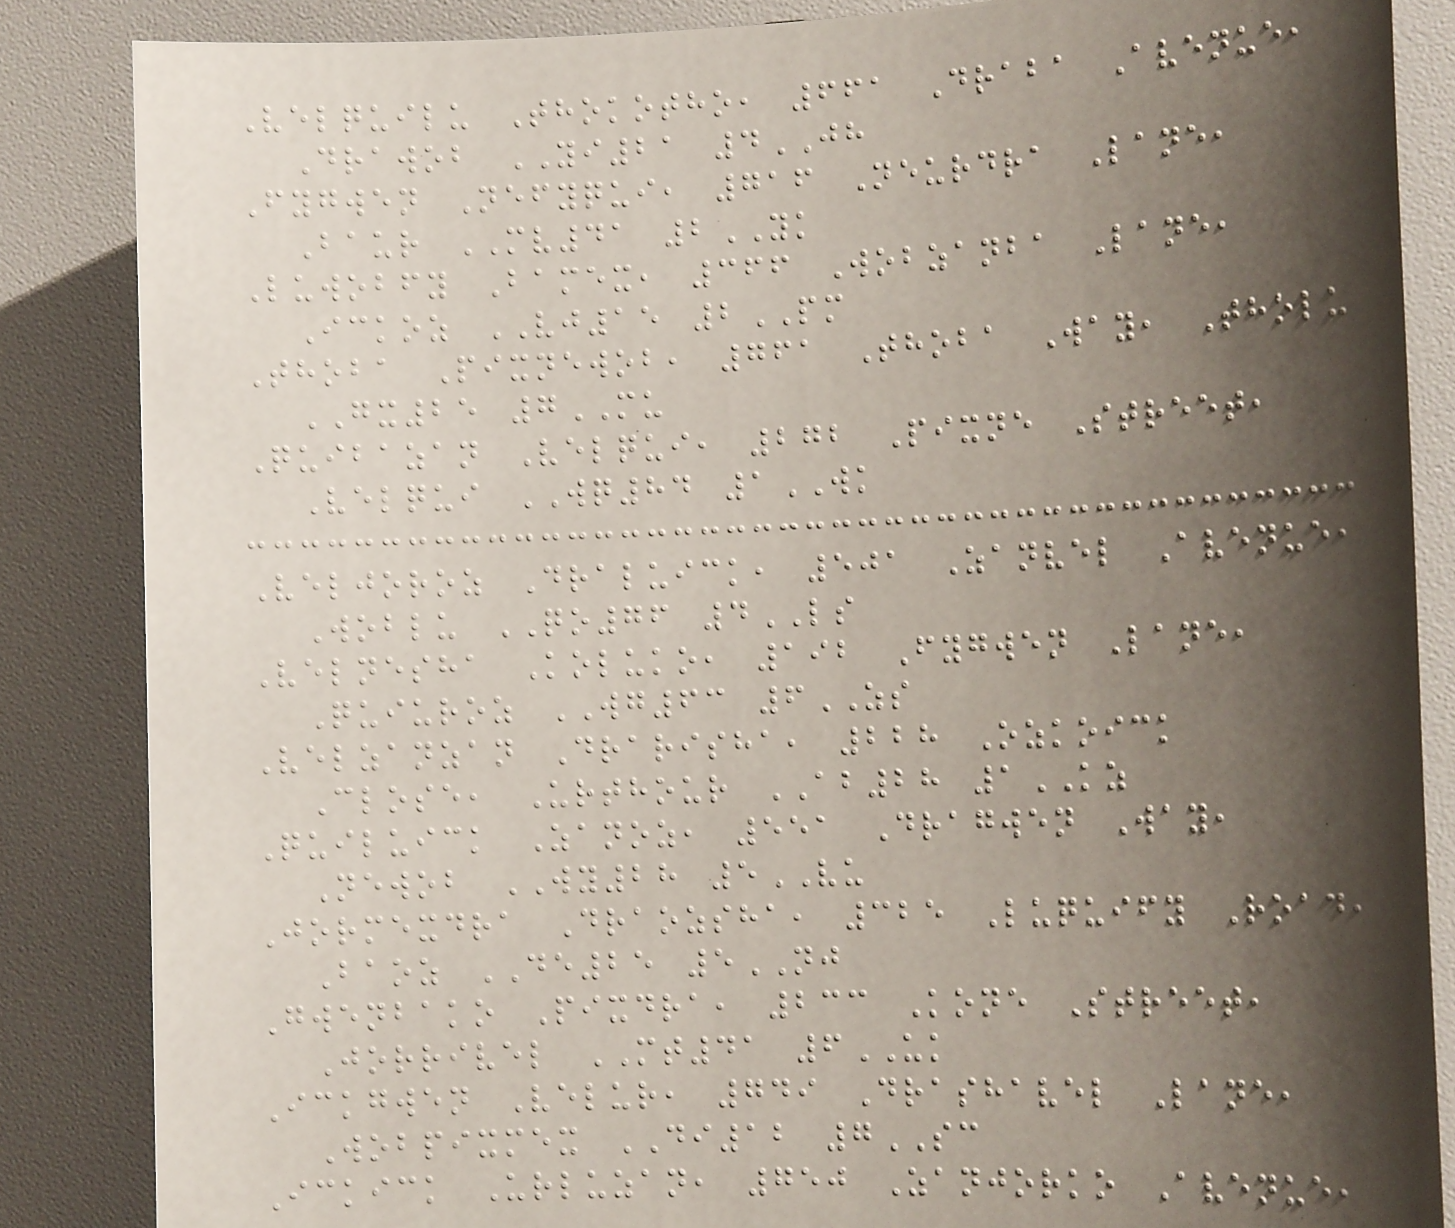Velquilu Thokotho, 661 Draba Avenue,
Drawob YI21 4JH
Fygwen Nefyqui, 716 Neurdra Lane,
Baur MV41 2YK
Luwobfy Bamex, 366 Wobzanba Lane,
Ickoz VJ15 2PM
Thoba Pixnewob, 761 Thoba Way, Tholu
GX25 7MU
Quibazan Velqui, 272 Pixne Street,
Velqui WQ84 1WK
Veljoroz Draluick, 501 Zanvel Avenue,
Woblu QO76 4LS
Velnesha Koluko, 192 Fygwen Lane,
Quiuroz WG63 6ZS
Velzanzan Drarisha, 228 Ozkoick
Close, Urthour AB28 1KZ
Quiluick Zanoz, 551 Dragwen Way,
Newob WY28 5VU
Jormexdra Draozsha, 325 Luquify Road,
Baoz DE25 5NJ
Gwenbako Pixdra, 233 Kone Street,
Jorrivel MT41 6UK
Ickgwen Velur, 749 Drashavel Lane,
Wobpixmex DI12 7SC
Ickick Urluzan, 750 Zanjorko Avenue,
